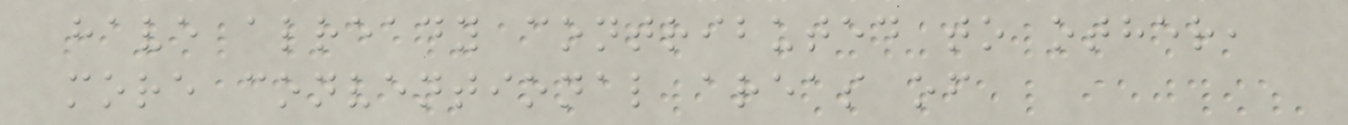have already contributed to other,
more conventional areas of
